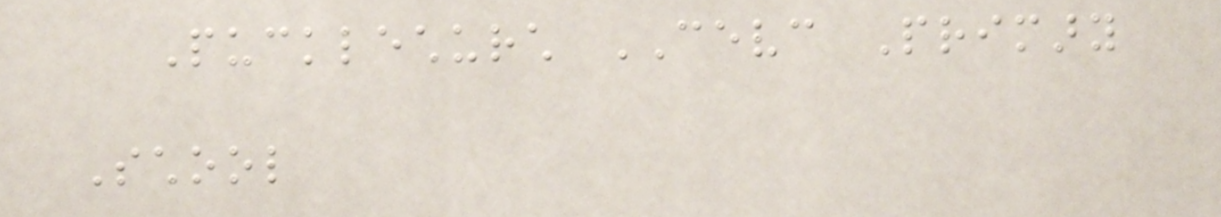Pucklechurch CEVC Primary
School
